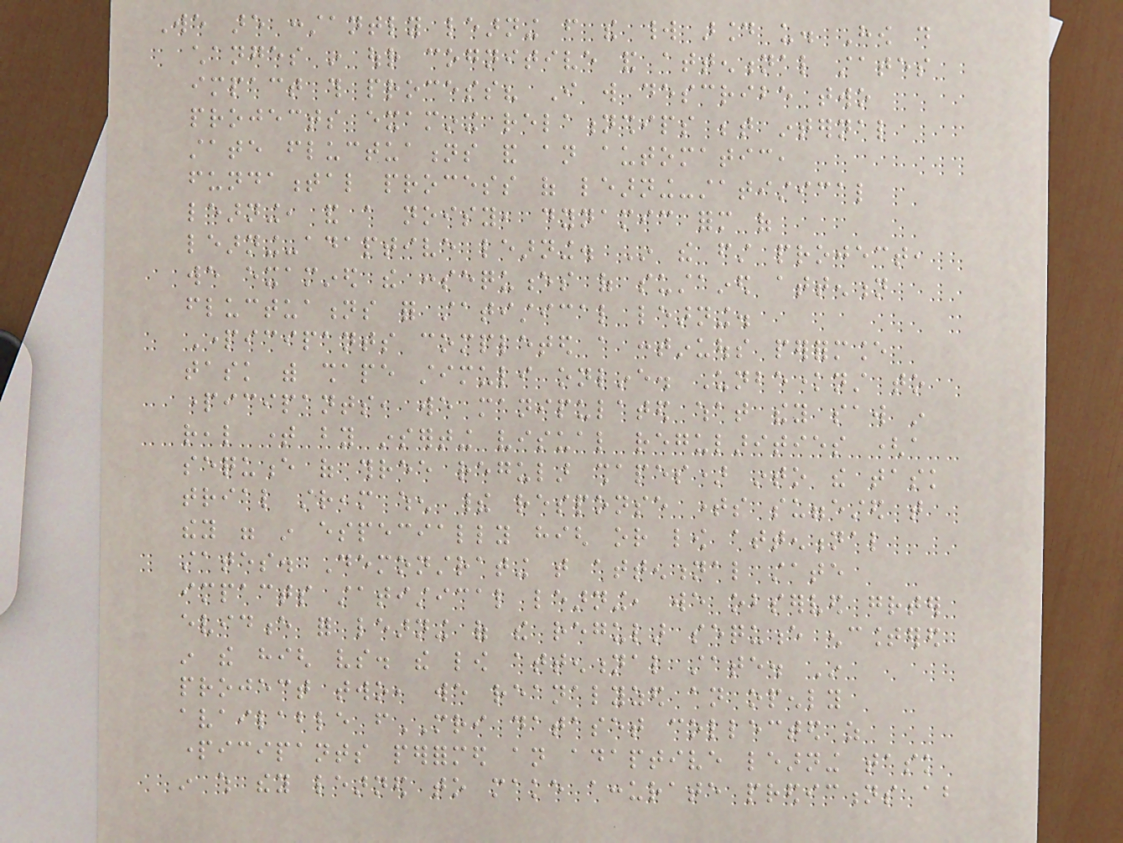We are constantly learning from the world around us. How do
changes in our cognitive and attentional states
impact this process? I will describe two
projects examining relationships between internal
state fluctuations and an automatic,
fundamental process of learning-statistical
learning, and a noisy, dynamic form of
learning-adaptive learning. In the first project,
we examined the consequences of sustained attention
fluctuations for statistical learning.
Participants completed a continuous performance
task with shape stimuli online. Unbeknownst to
participants, we manipulated what they saw in
real time by inserting visual regularities (a
sequence of three regular shapes) into the task
trial stream when their response times suggested that
they were in especially high or low attentional
states. Demonstrating that attentional state
impacts statistical learning, we observed greater
evidence for learning of the regular sequence encountered
in the high vs. the low attentional state. In
project two, we reanalyzed an openly
available fMRI dataset collected as
participants performed an adaptive learning task
in which they learned to make accurate predictions about
